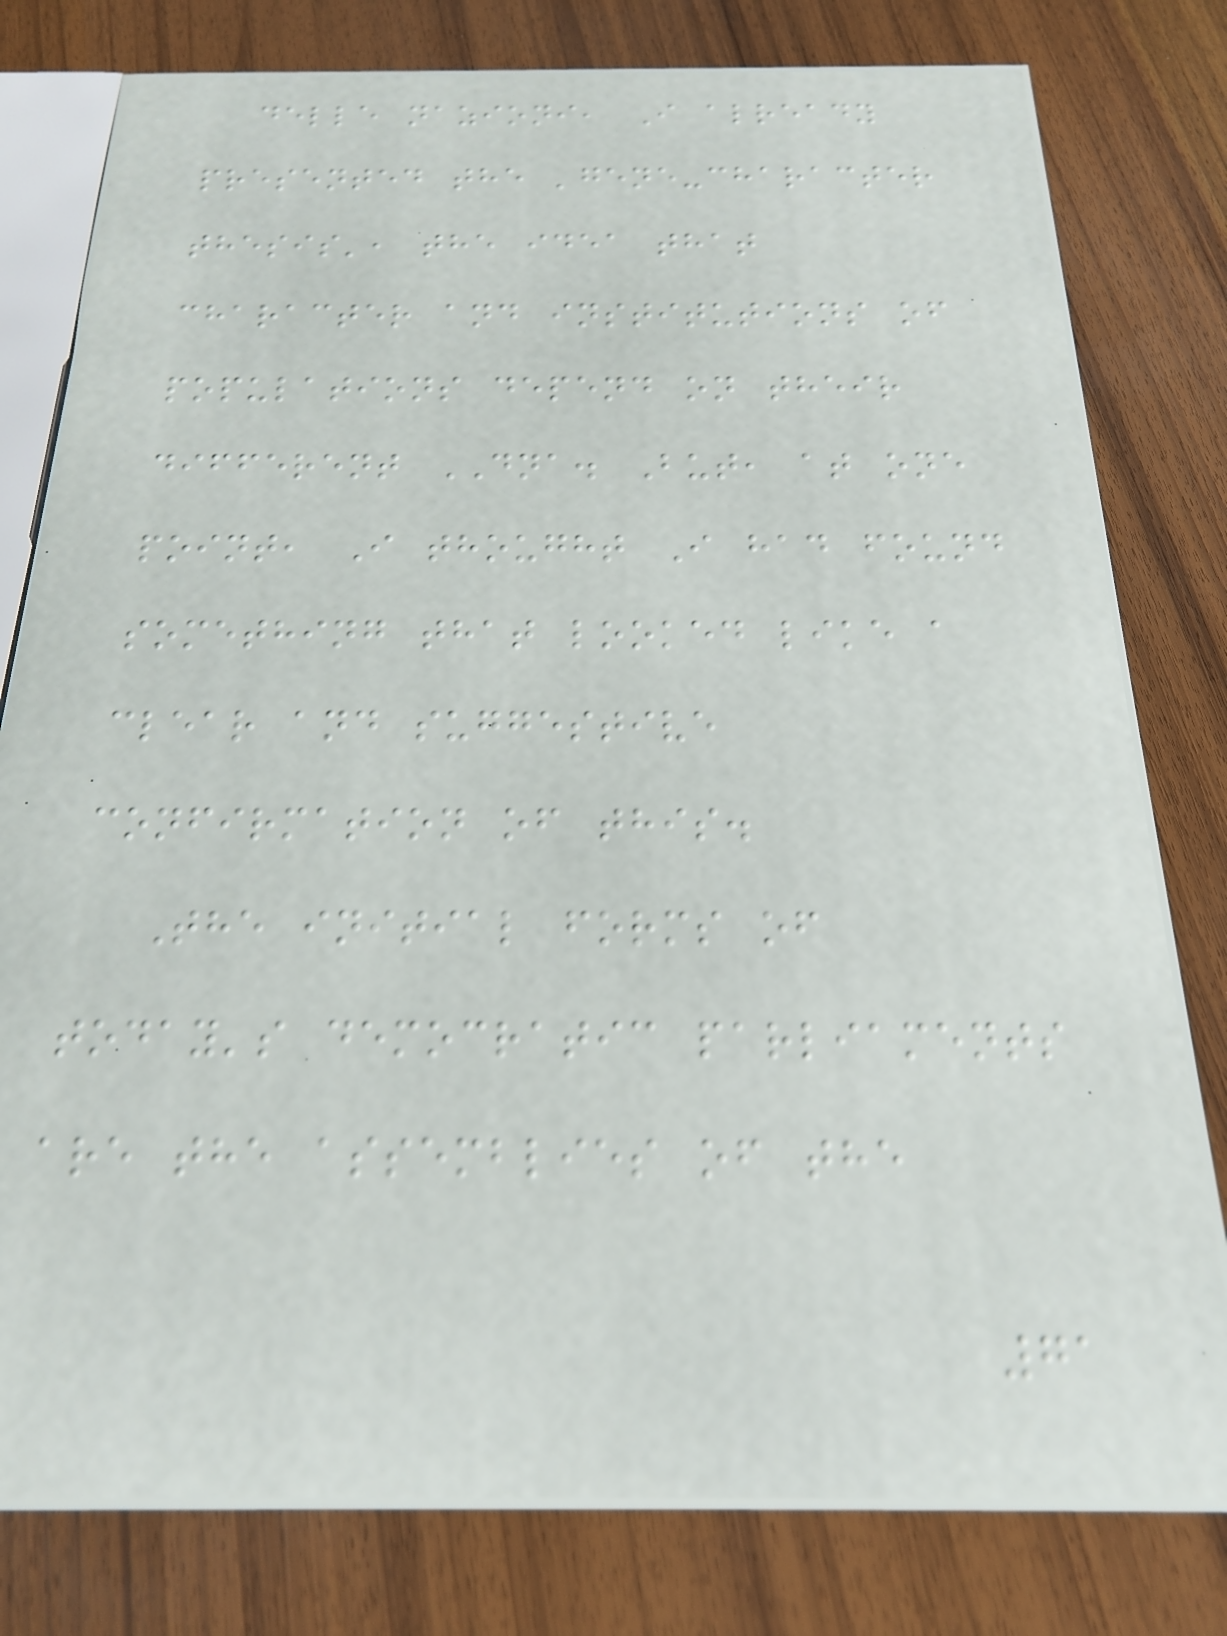delle nazioni, I already
presented the 'gene-character
thesis', the idea that
character and institutions of
populations depend on their
different DNA. But, at one
point, I thought I had found
something that looked like a
clear and suggestive
confirmation of this.
The initial forms of
today's democratic parliaments
are the assemblies of the
71
